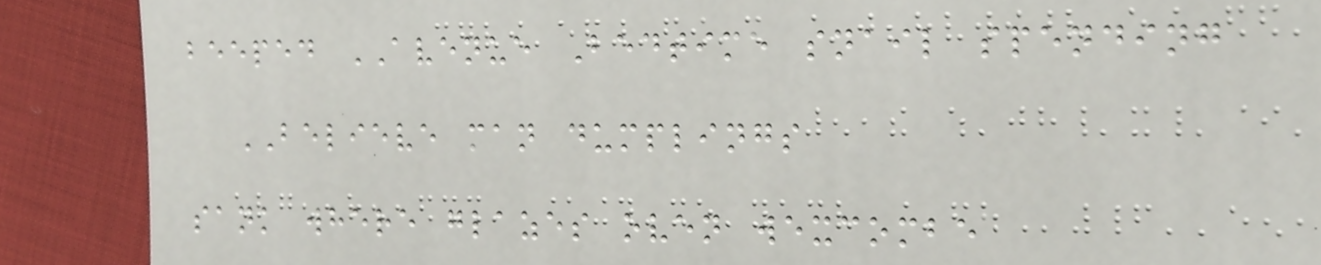beeped AVENUE Bedtime snail spending
BELIEVE man dumplings
sank where glazes oven wexcombe
